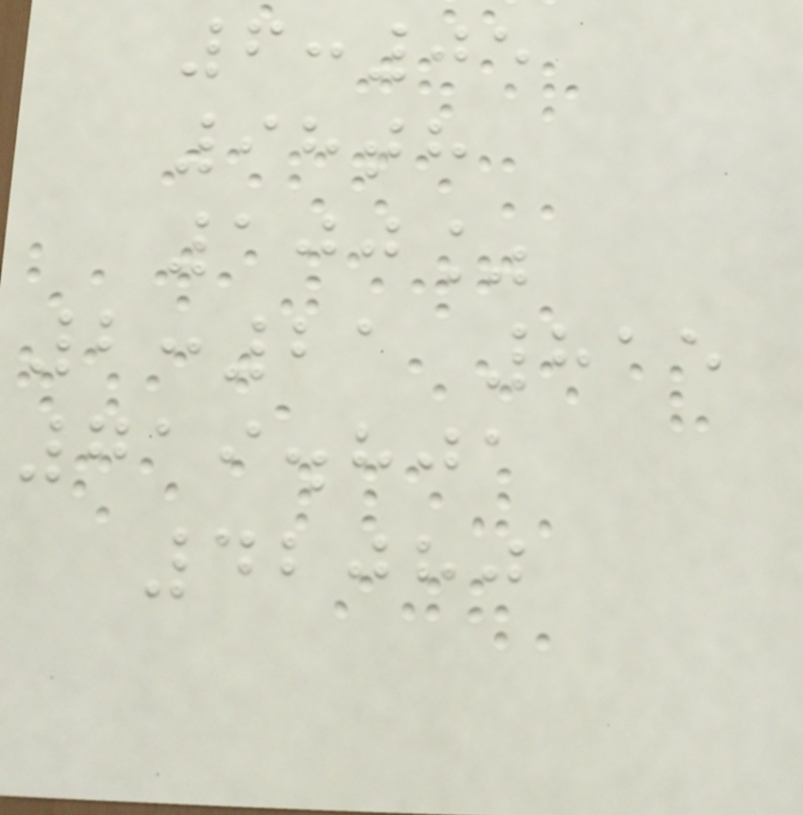6:05
98th
100%
2:21 815
719.801
42080
